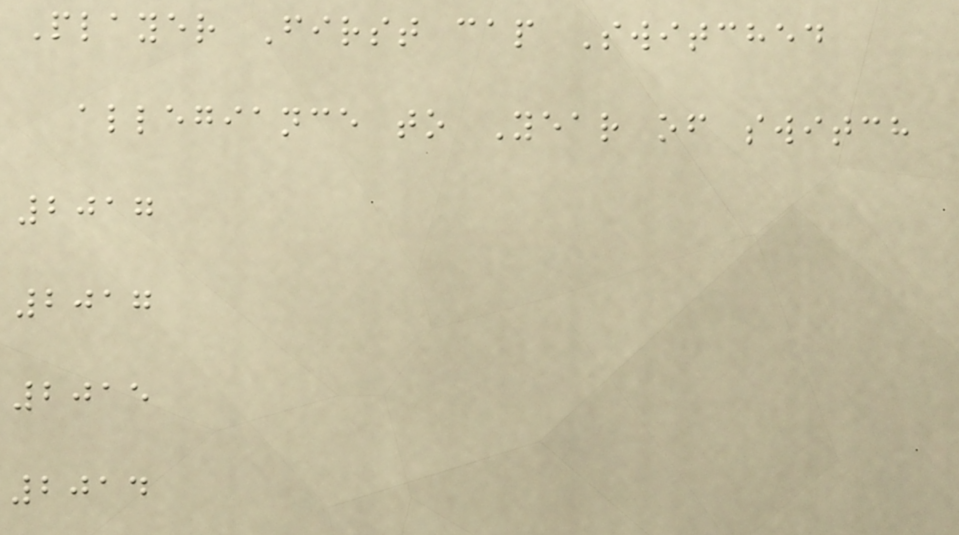Player First cap Switched
allegiance to Year of switch
2017
2017
2015
2014
